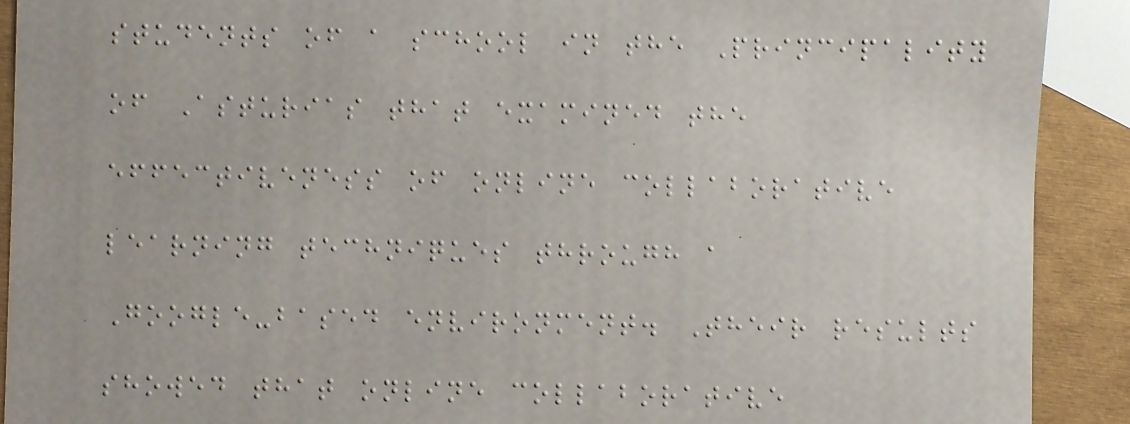students of a school in the Principality
of Asturias that examined the
effectiveness of online collaborative
learning techniques through a
Google-based environment. Their results
showed that online collaborative
